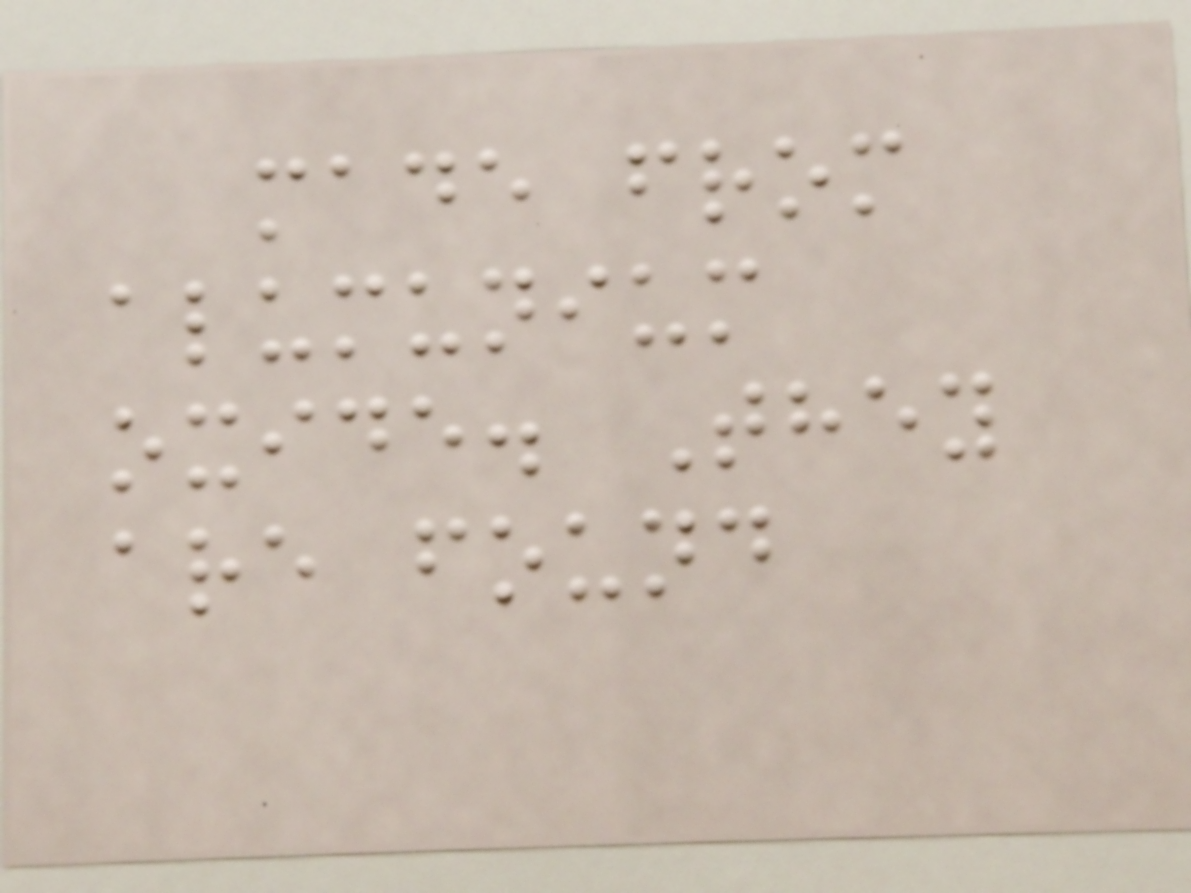made from
alumunium
oxide. They
are found
